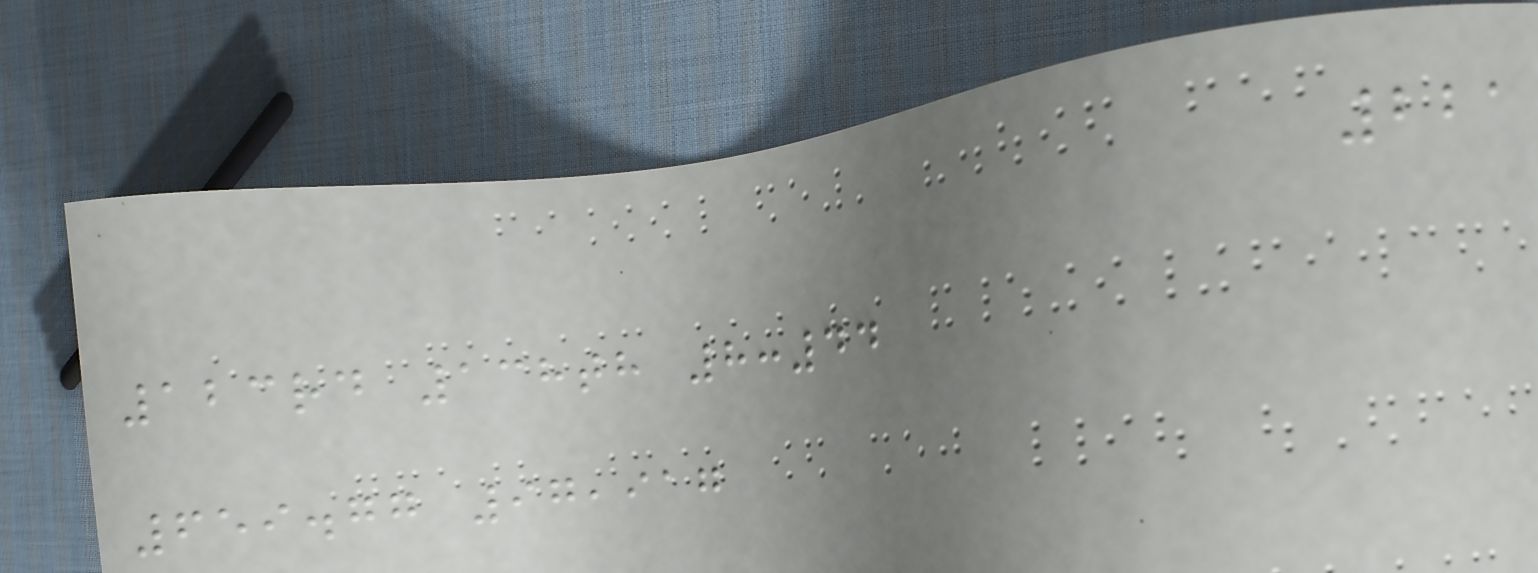221
123rd 138th 8:44
659.77 97,917
